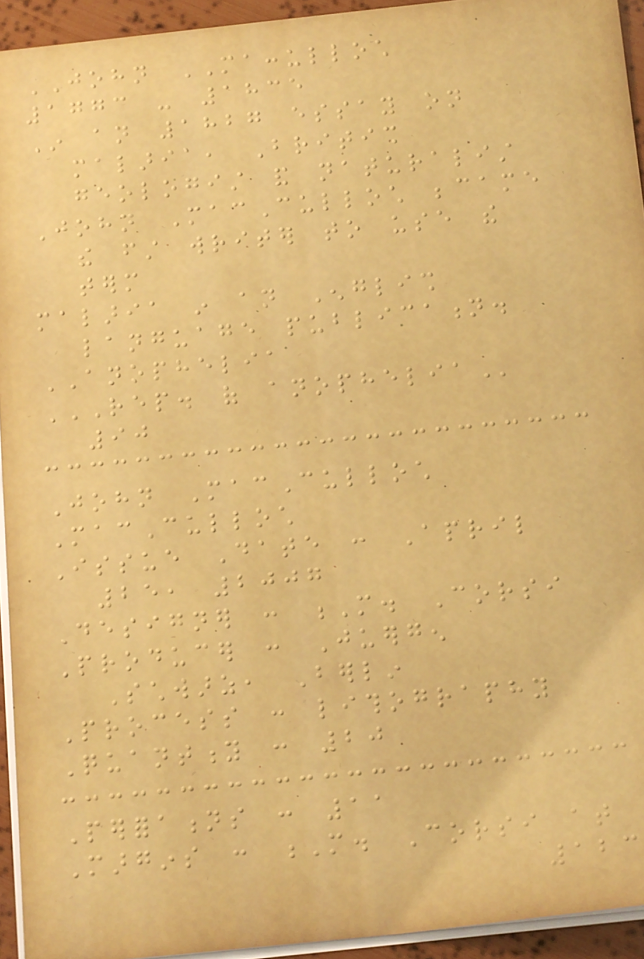JOHN MACCULLOCH
1773 - 1835
In an 1827 essay on
malaria, British
geologist and naturalist
John MacCulloch became
the first writer to use the
term
malaria in an English
language publication.
ANOPHELIA
REP. OF ANOPHELIA
90
John MacCulloch
MacCulloch
Issue Date : April
25, 2007
Designer : M. Corsi
Producer : Juergen
Schwarz, Berlin
Process : lithography
Quantity : 20
Perforations : 11
Margins : M. Corsi at
123
